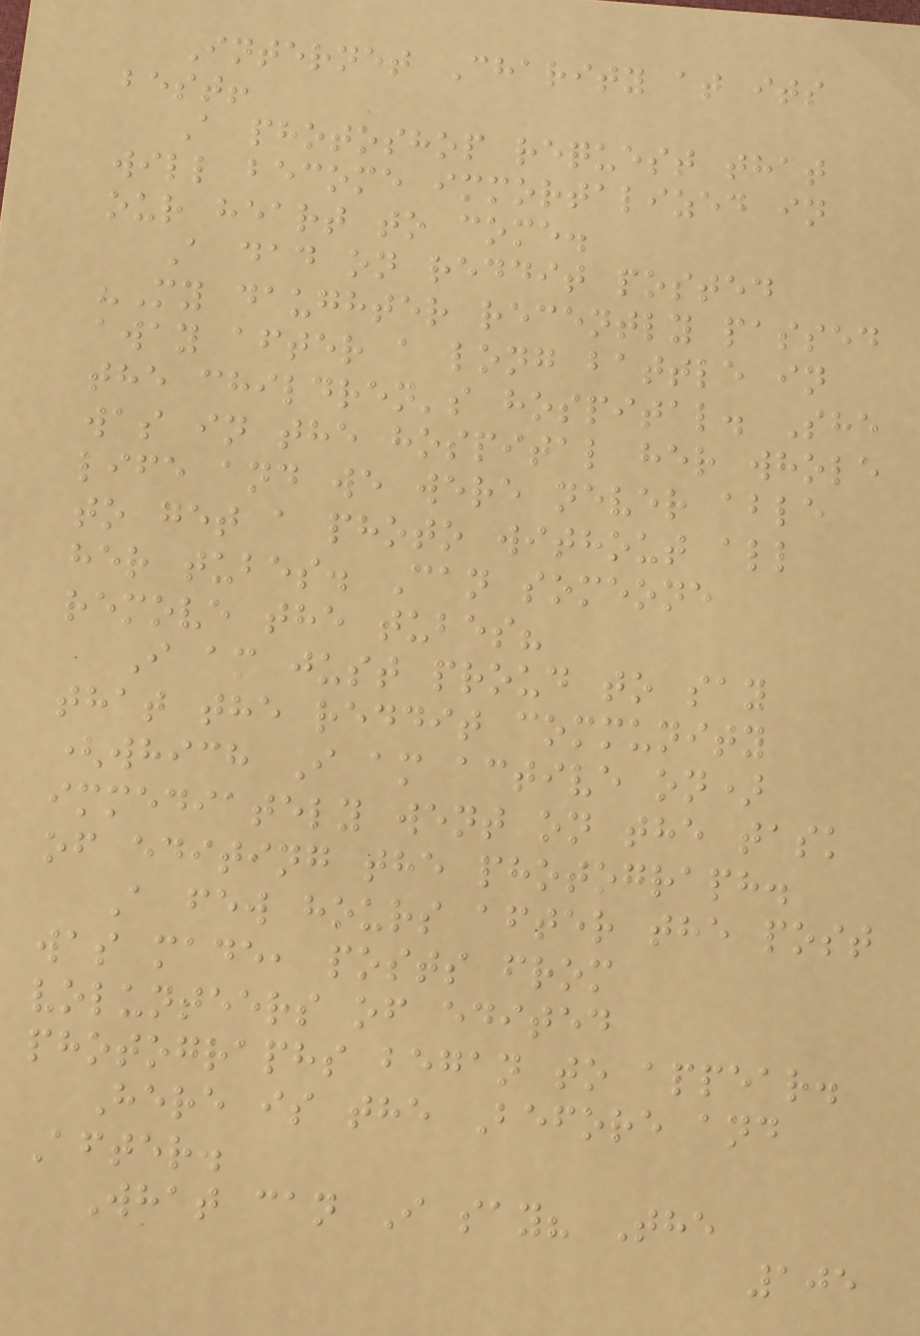Internet Charity at its
best!
A photoshop request that
will become immortalized in
our heart to come.
A dad on reddit posted
"My daughter recently passed
away after a long battle in
the children's hospital. She
was in the hospital her whole
life and we were never able
to get a photo without all
her tubes. Can someone
remove the tubes?
I am just proud to say
that the reddit community
(which I am active on)
immediately went on the task
of editing the photograph.
A few hours after the post
was made, posts from
volunteers of edited
photographs began to appear.
Here is the Before and
After.
What can I say? The
105
